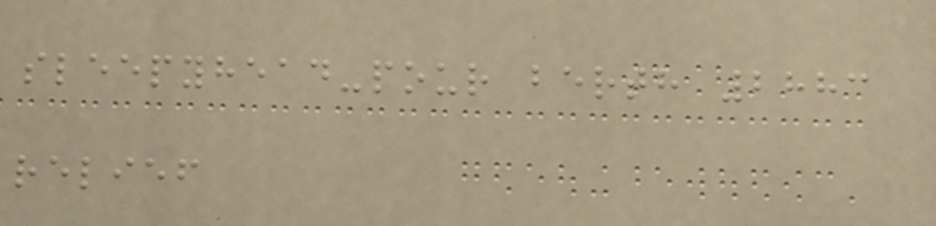sleepyhead-pour berth 2883
relief
